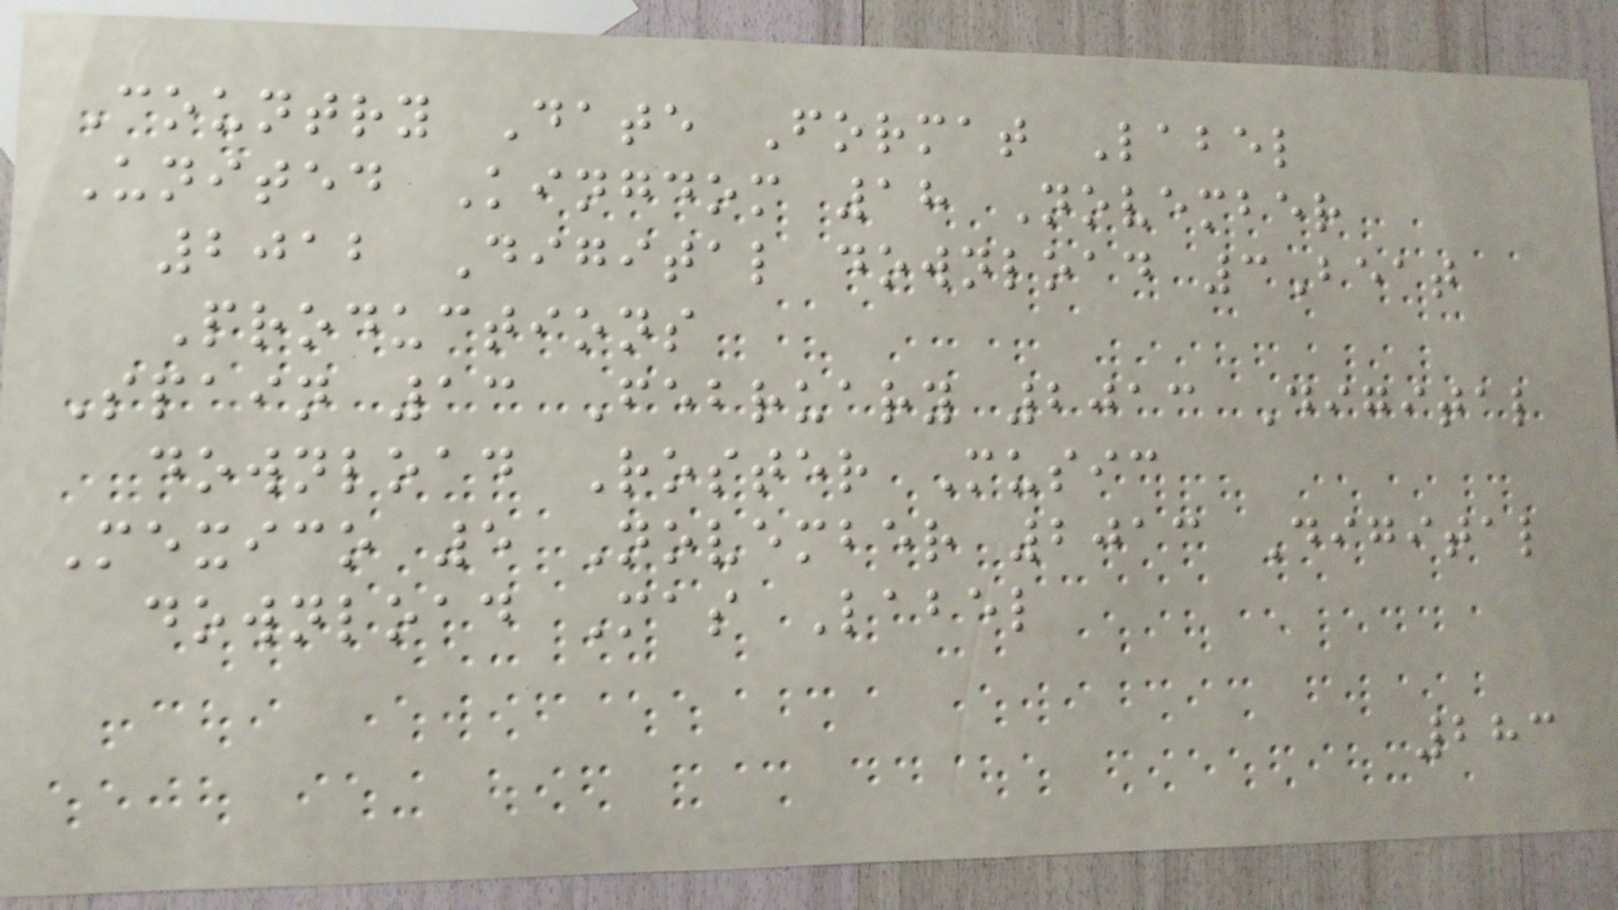Country Date Format Label
United Kingdom 18 November
2012 Digital download 3Beat
Productions
Spain 13 February 2013 Digital
download Roster Music
Mexico 5 November 2013 Digital
download Mas Label
283
